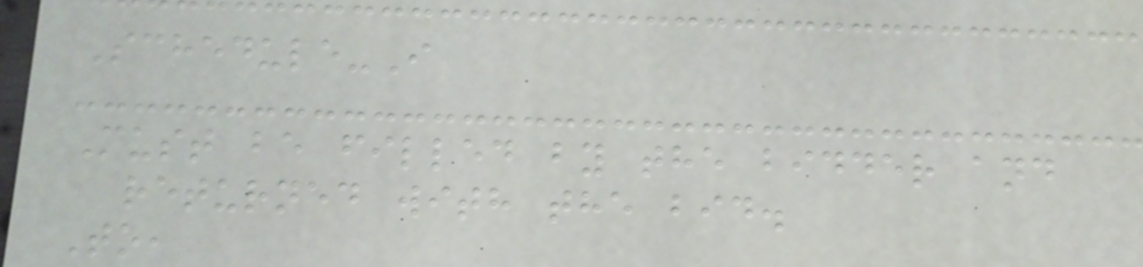Schedule-I
Must be filled by the bidder and
returned with the bid.
To,
